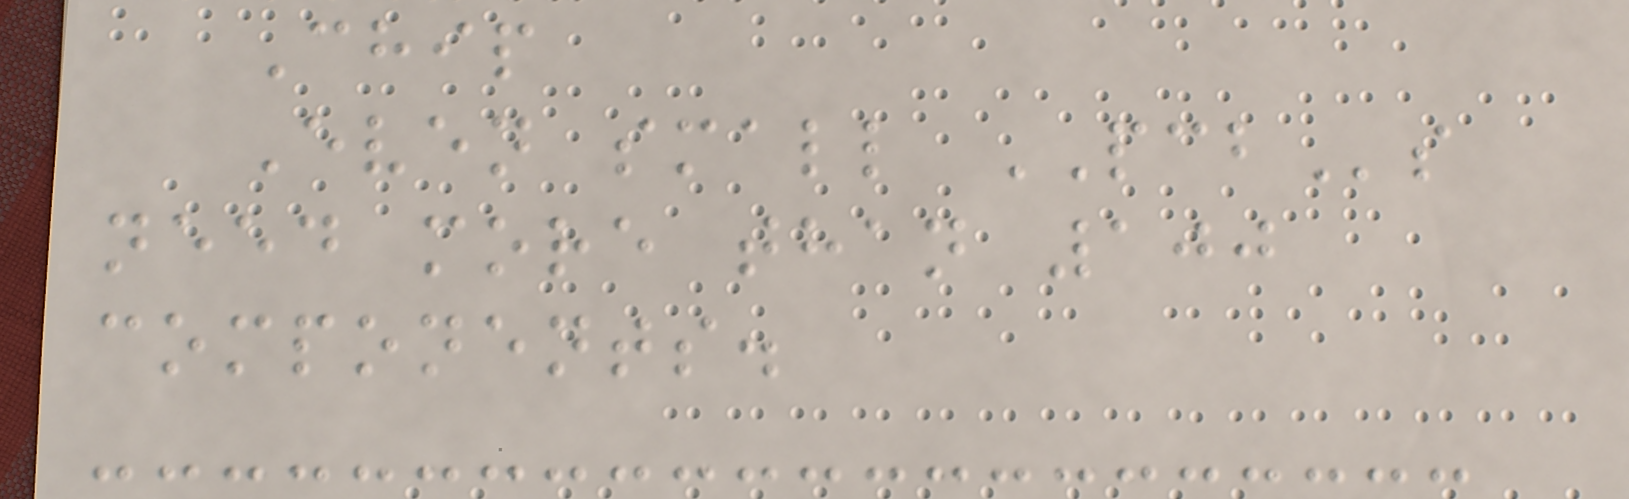Chip
Even small PCBs
need more than 100
components.
